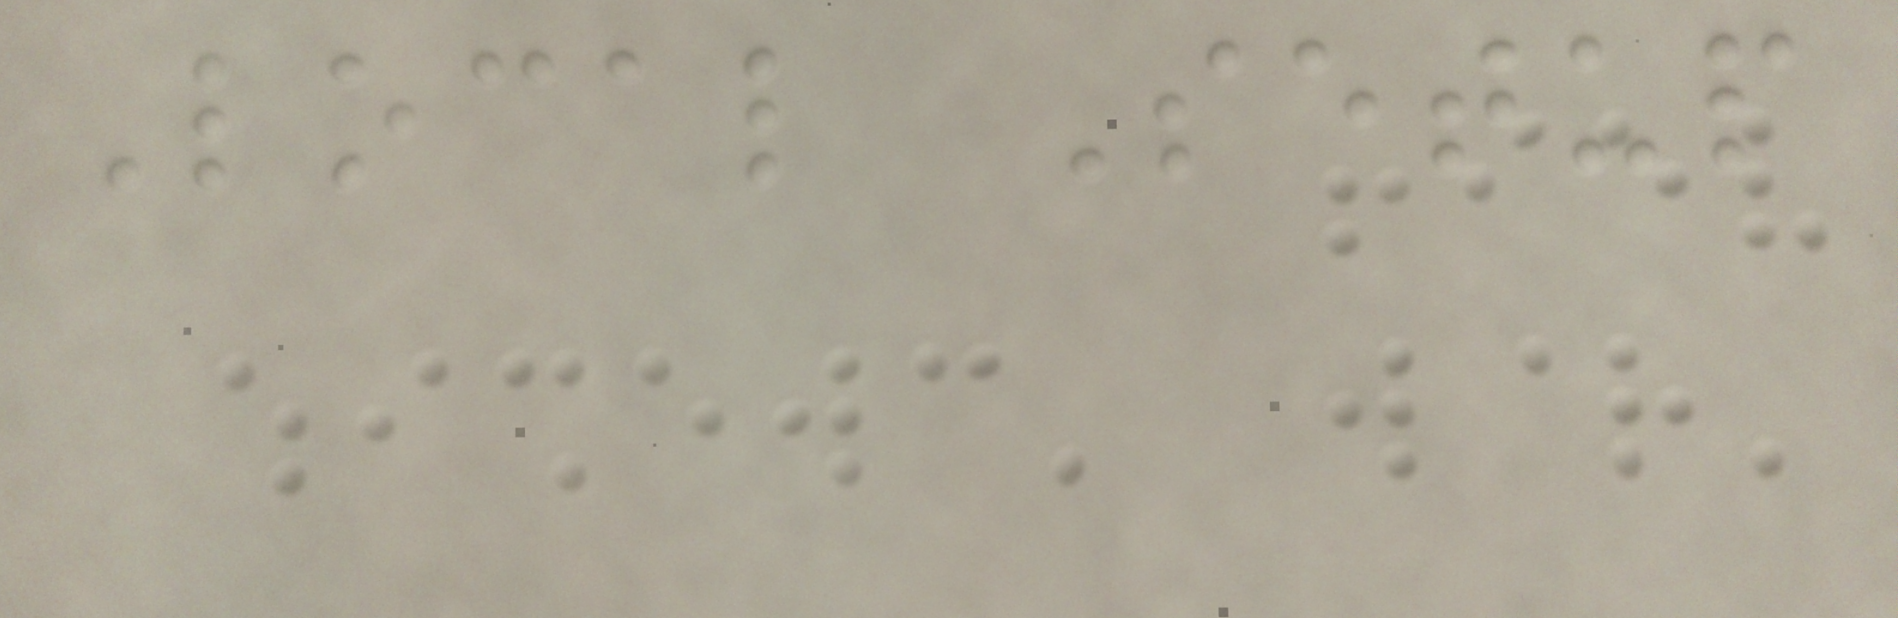Local Setup
